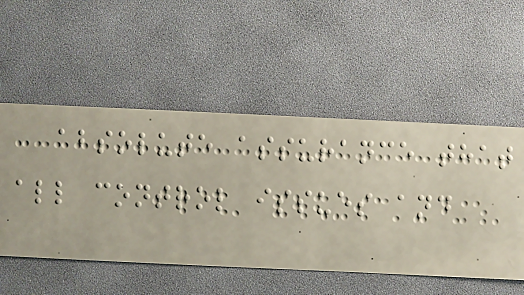absolute assurance that
all control issues and
